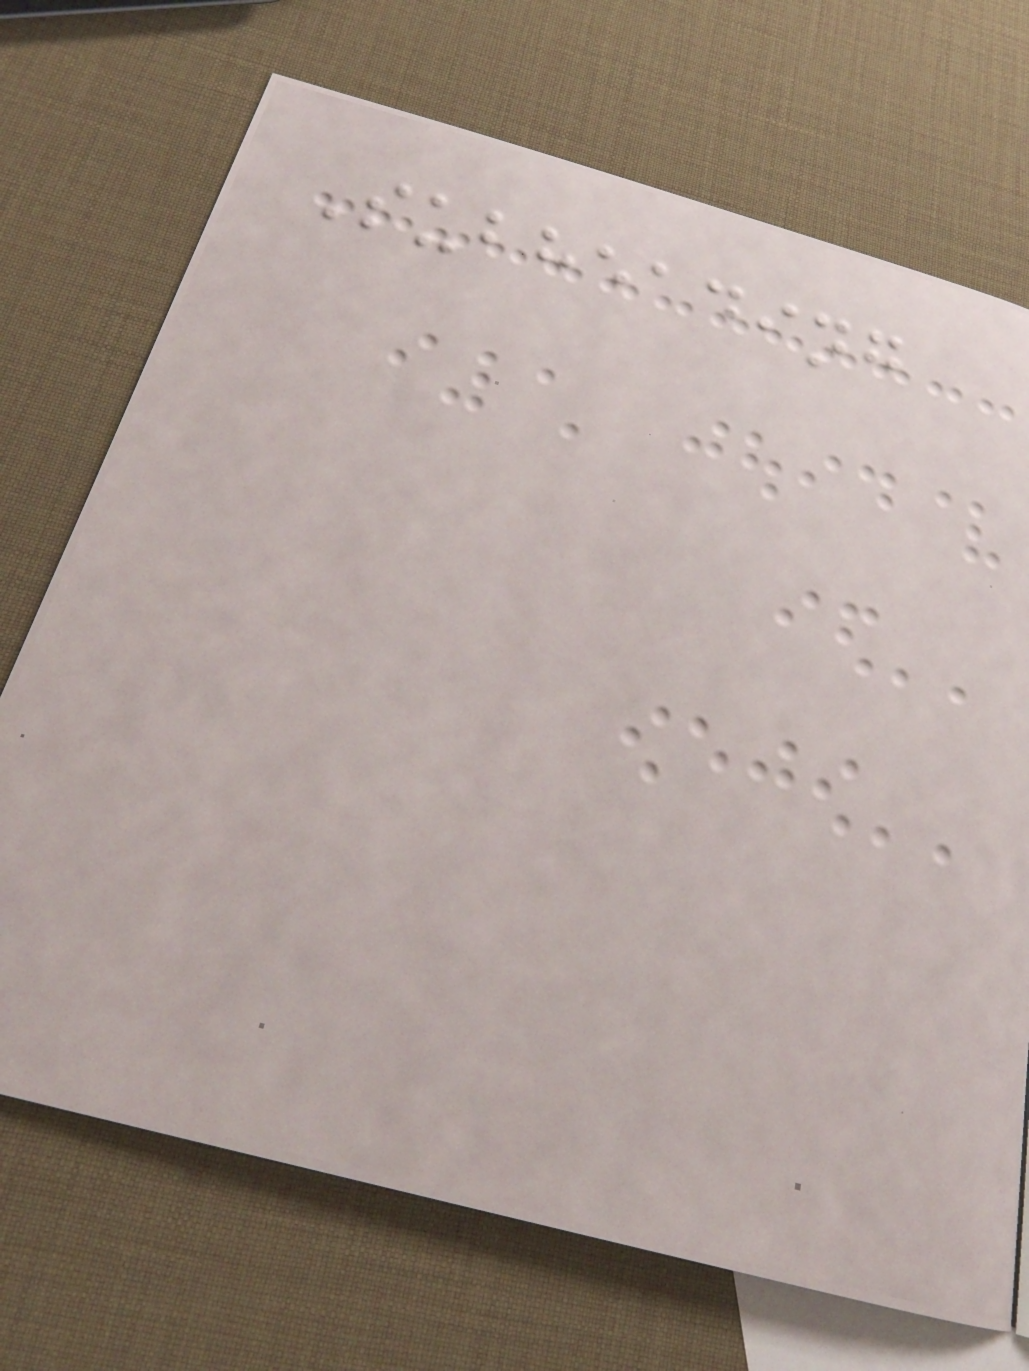Subheading
